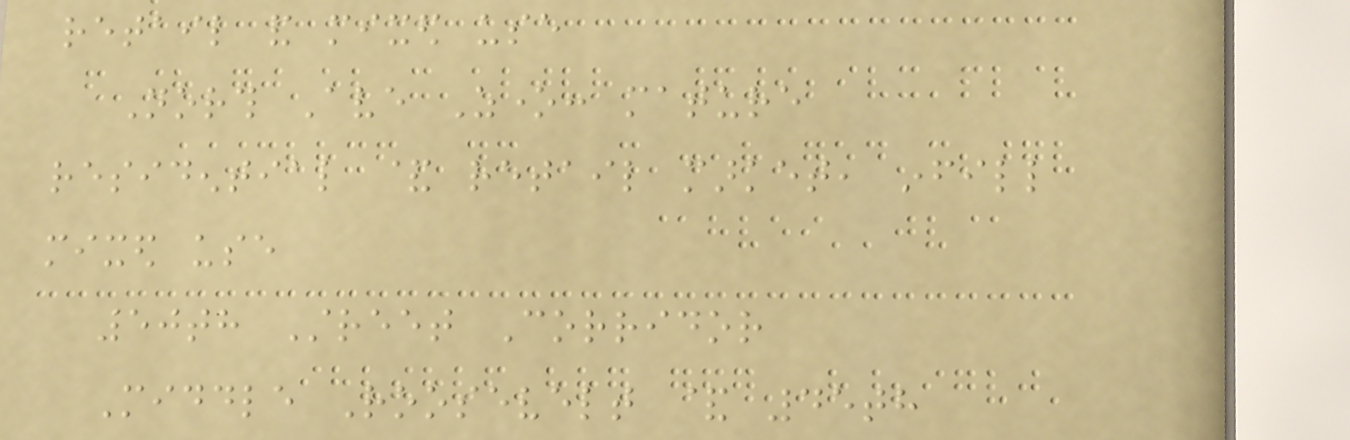retail and mixed use
North Ave Zone: mature
residential & retail market, infill
mixed use
50th Street Corridor
Middle Roosevelt & 45th
